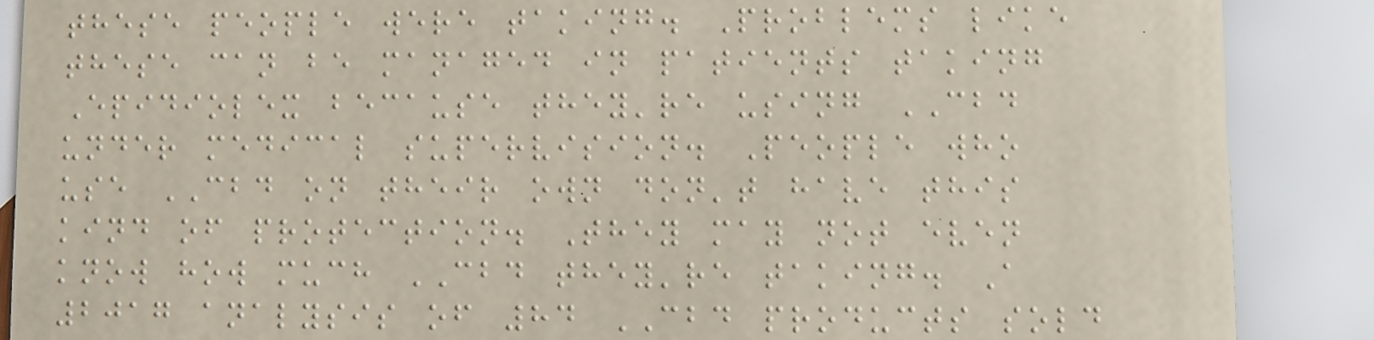these people were taking. Problems like
these can be managed in patients taking
Epidiolex because they're using CBD
under medical supervision. People who
use CBD on their own don't have this
kind of protection. They may not even
know how much CBD they're taking. A
2017 analysis of 84 CBD products sold
